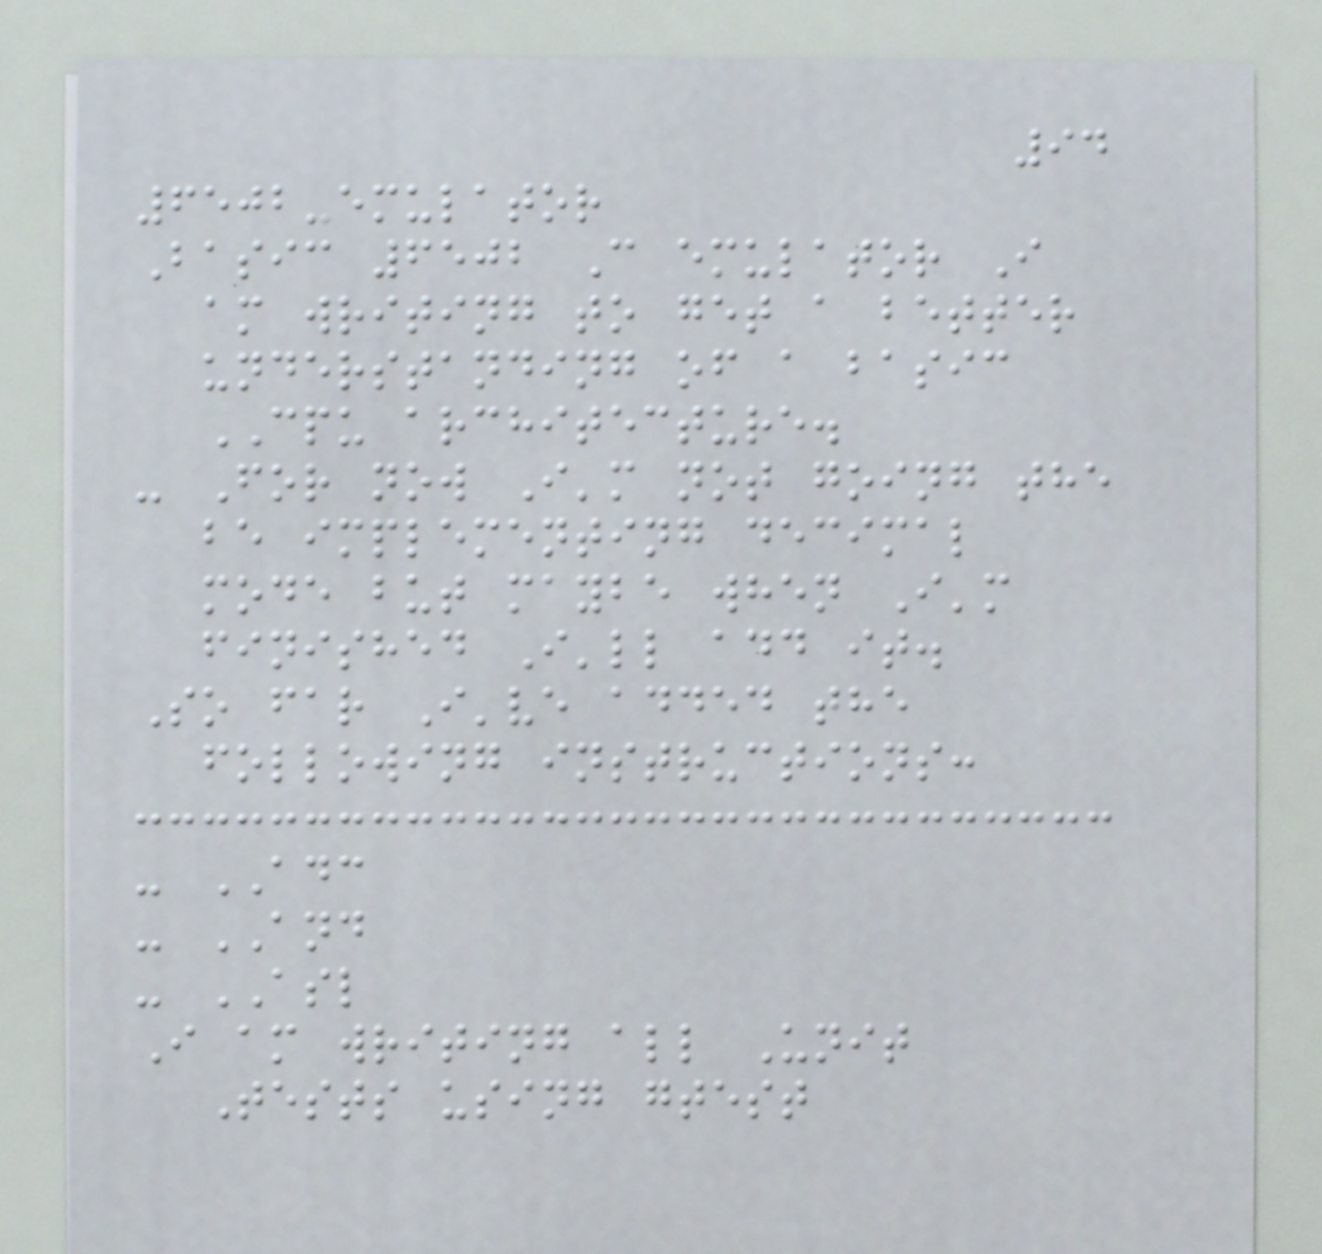94
6502-emulator
Basic 6502 C emulator I
am writing to get a better
understanding of a basic
CPU architecture.
- For now I'm not going the
be implementing decimal
mode but maybe when I'm
finished I'll add it.
So far I've added the
following instructions:
- ADC
- AND
- ASL
I am writing all Unit
Tests using gtest
